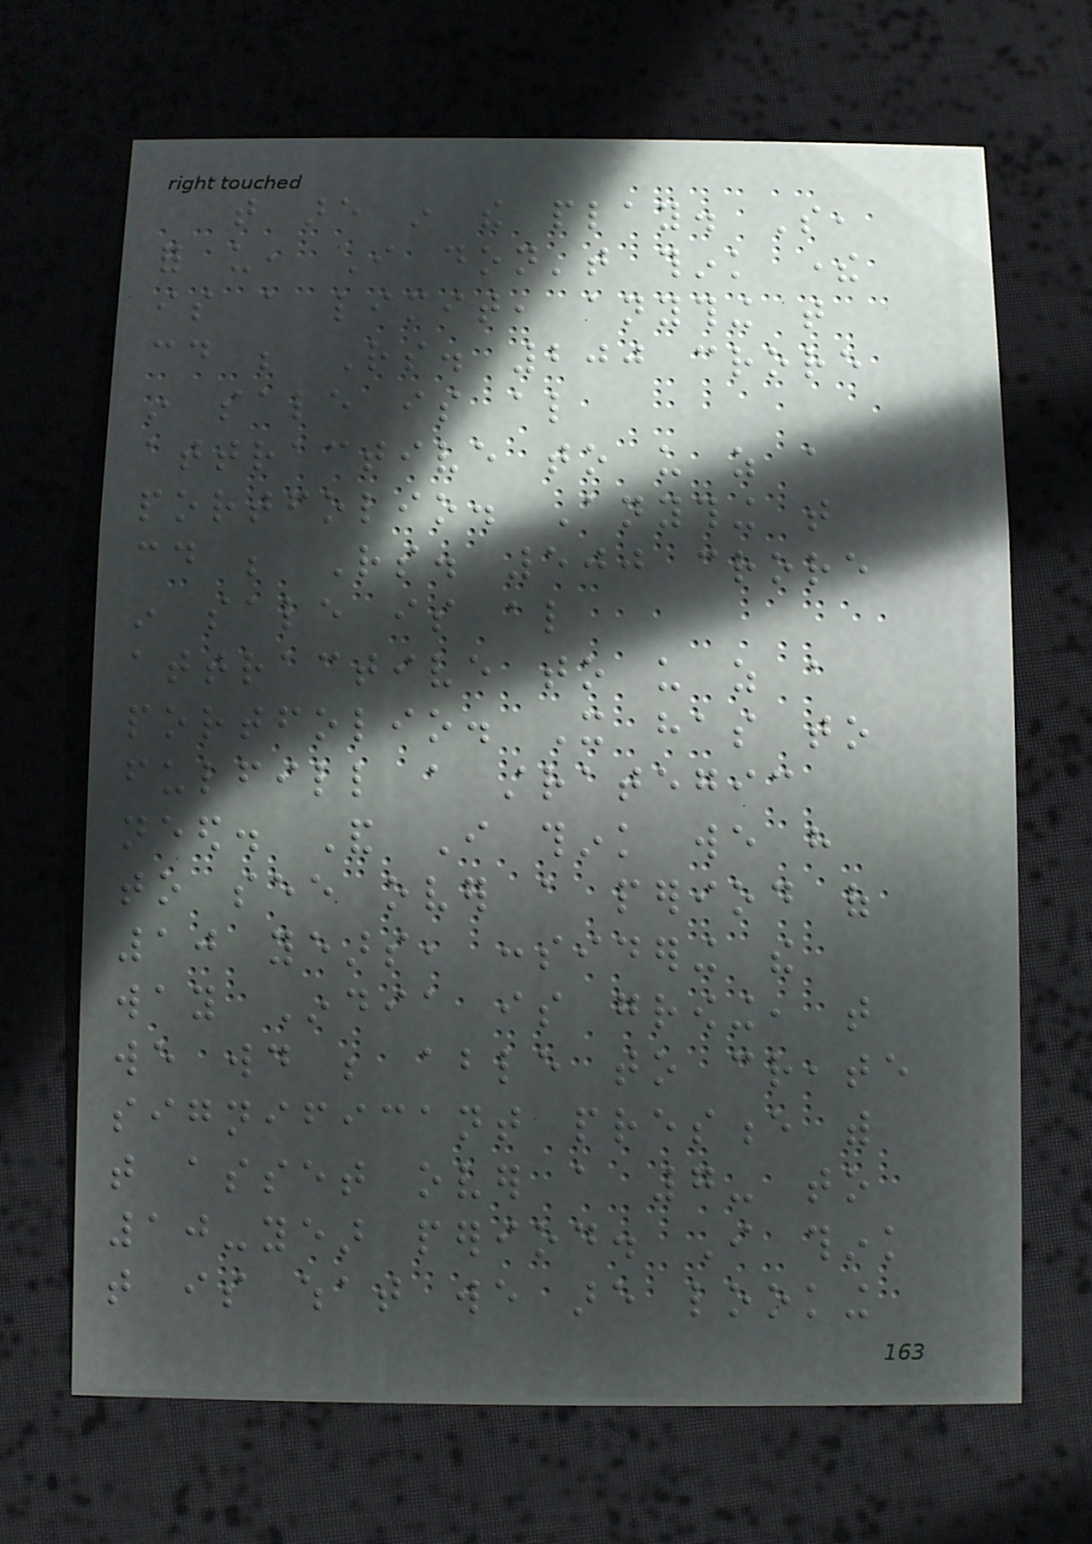that are in the play. So,
for us, I don't think there
is a limit, anything that
could be Rs. 200 crore
in sale is also
attractive to us as a
portfolio. Anything that
could be Rs. 500 crore
in sale is also
attractive to us as a
portfolio. It has to
fulfill a strategic
need. And I think we have
to see over a period of
10 years, considering the
way India is growing, that
we would be able to create
significant presence with
that asset over a 7- to
10-year period. I think
that is what we are looking
